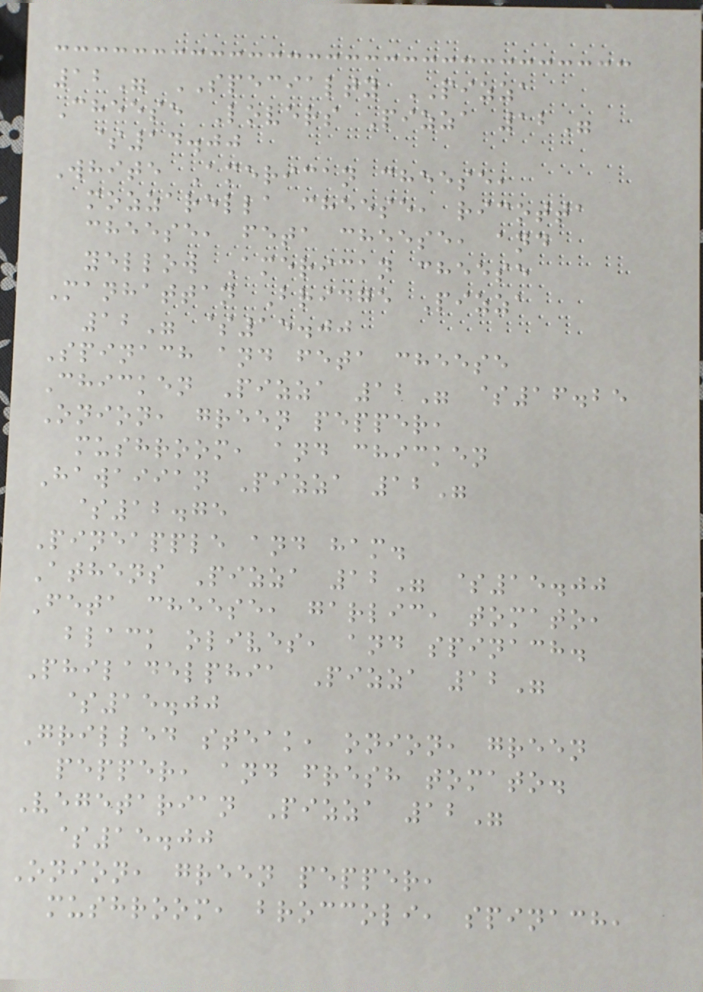12" SPECIALTY PIZZA
Cheese Lovers Pizza 12"
$14.00
White American cheese,
mozzarella cheese, ricotta
cheese, feta cheese, and
yellow American cheese
Manhattan Bridge Pizza
12" $15.00
Spinach and feta cheese
Chicken Pizza 12" $16.25
Onion, green pepper,
mushroom, and chicken
Hawaiian Pizza 12"
$12.75
Pineapple and ham.
Athens Pizza 12" $15.00
Feta cheese, garlic, tomato,
black olives, and spinach.
Philadelphia Pizza 12"
$15.00
Grilled steak, onion, green
pepper, and fresh tomato.
Vegetarian Pizza 12"
$15.00
Onion, green pepper,
mushroom, broccoli, spinach,
